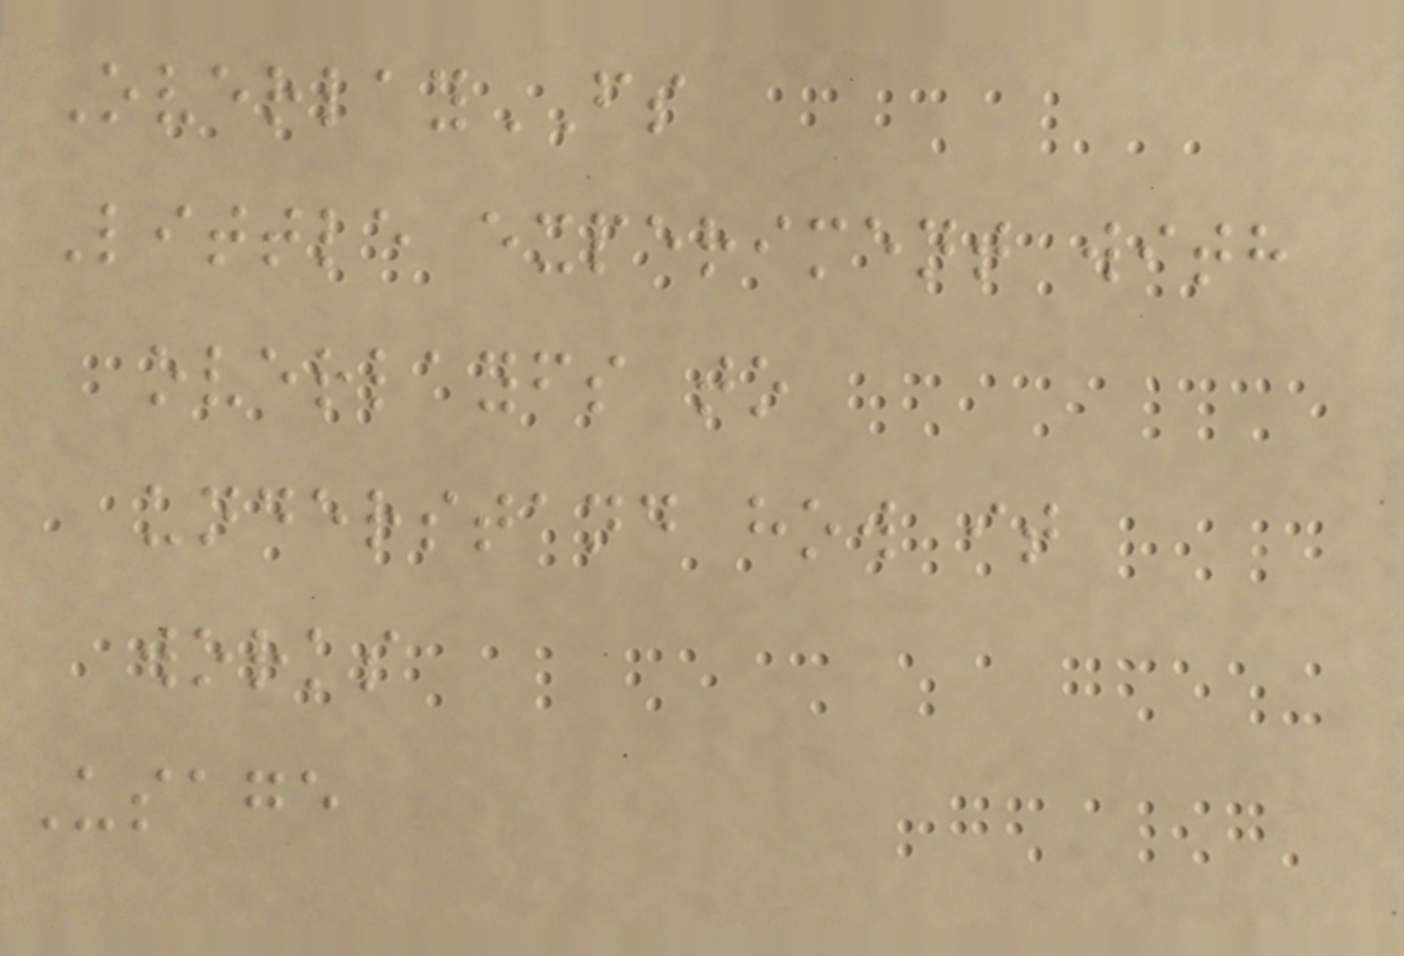OverlayFS
Little experiment with
overlayfs to
understand how it
works
Usage
